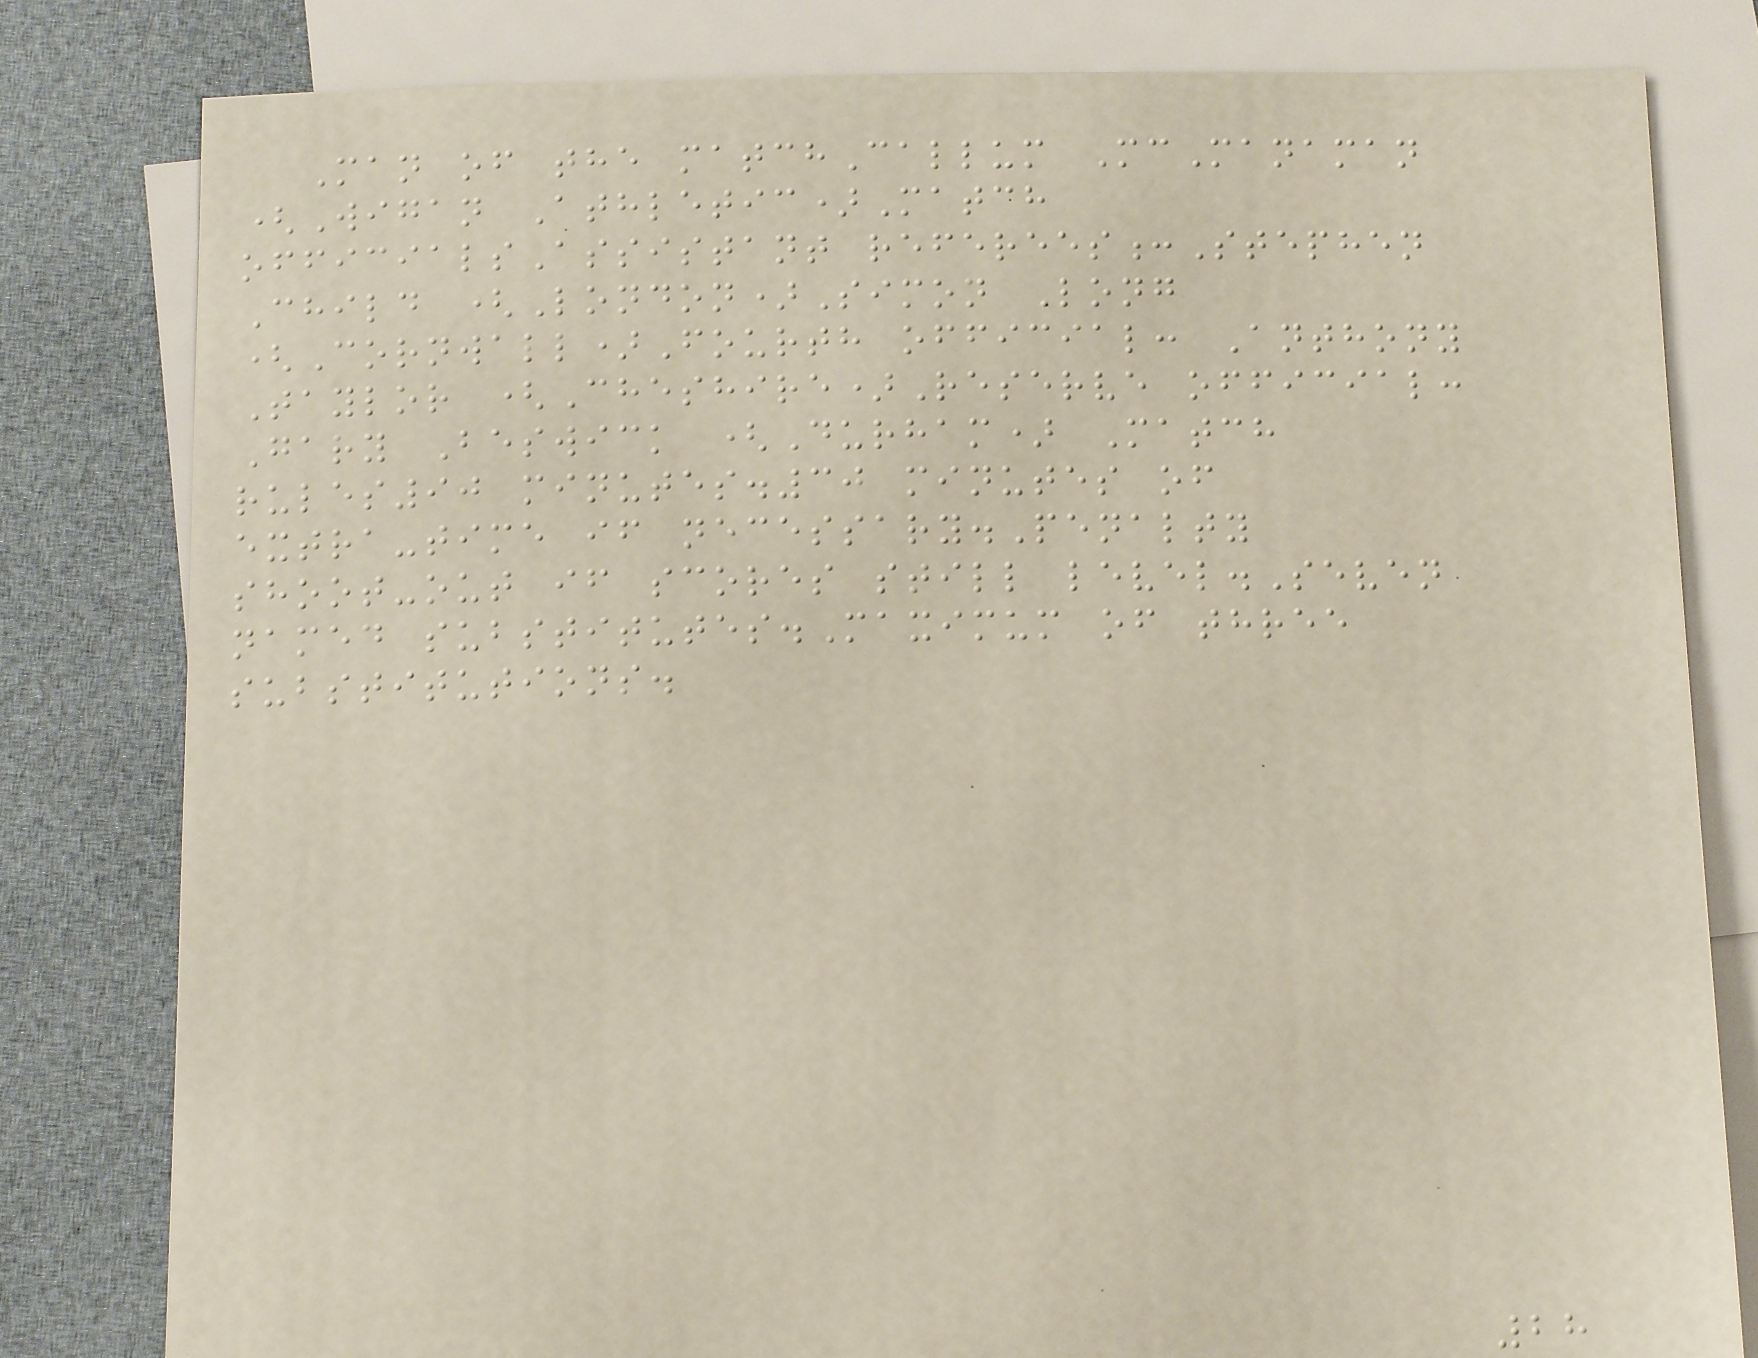Man of the matchCallum McManaman
(Wigan Athletic)Match
officialsAssistant referees:Stephen
Child (London)Simon Long
(Cornwall)Fourth official: Anthony
Taylor (Cheshire)Reserve official:
Gary Beswick (Durham) Match
rules90 minutes.30 minutes of
extra-time if necessary.Penalty
shoot-out if scores still level.Seven
named substitutes.Maximum of three
substitutions.
28
